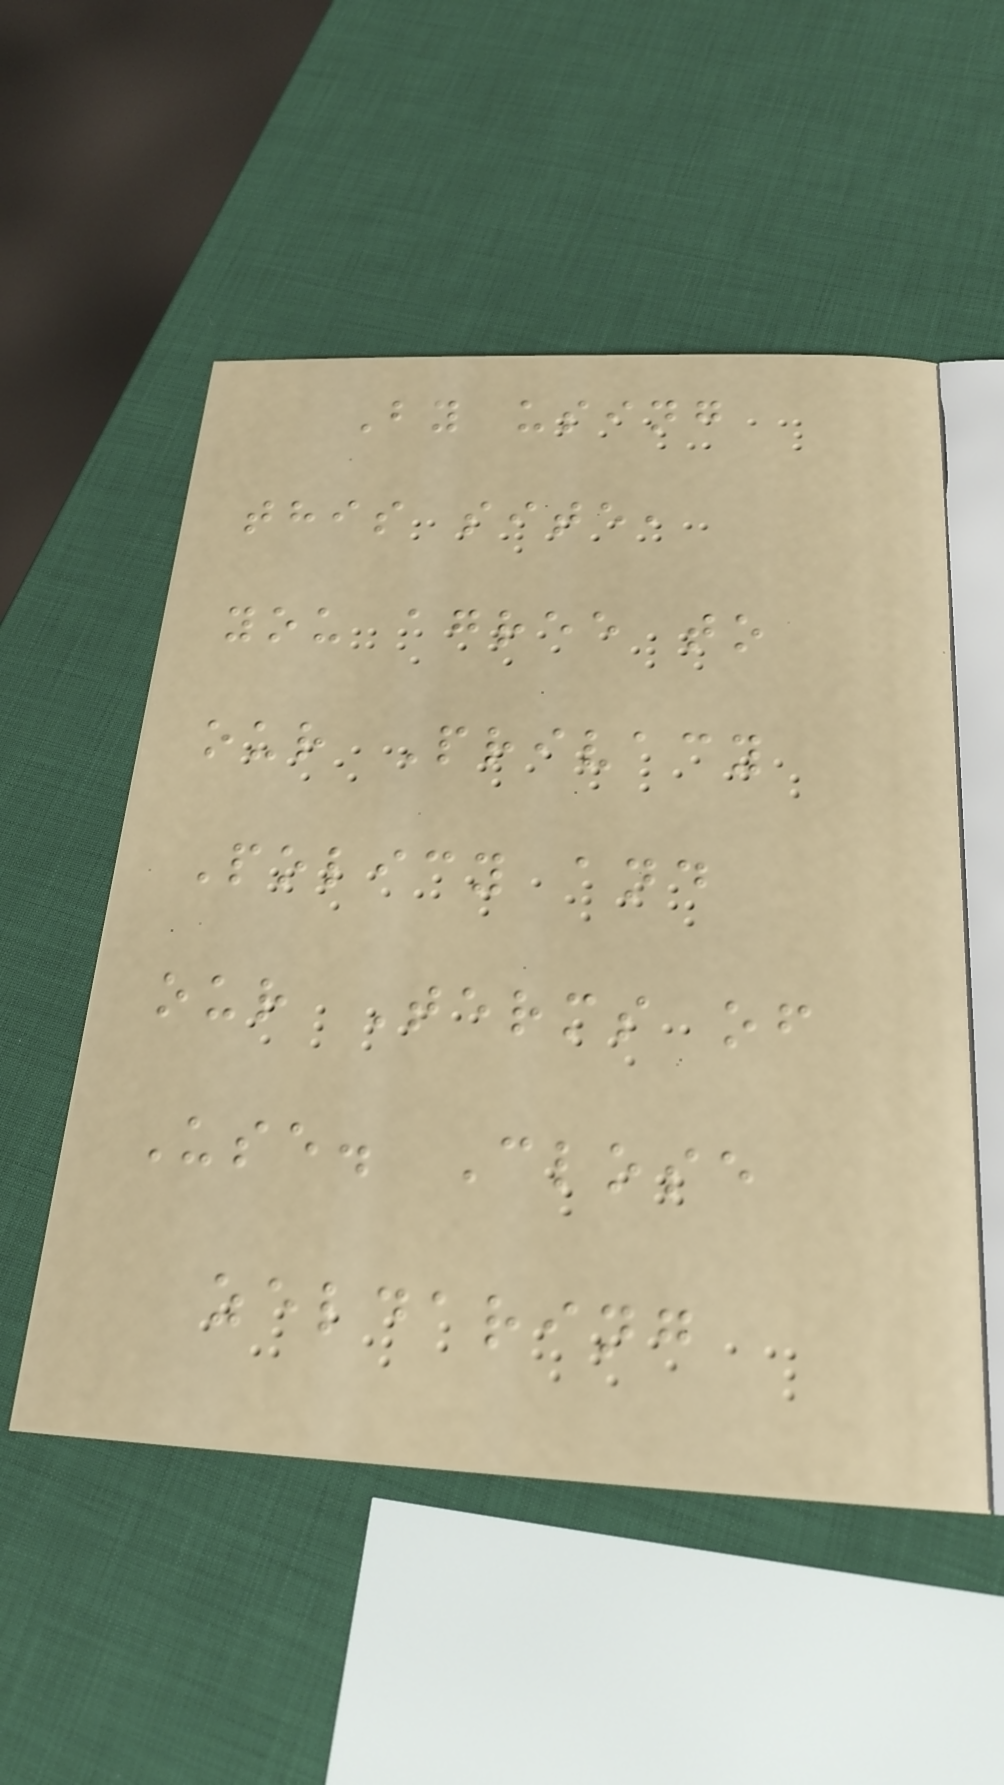By using
this site,
you agree to
our Privacy
Policy and
our Terms of
Use. Close
zeldaring
